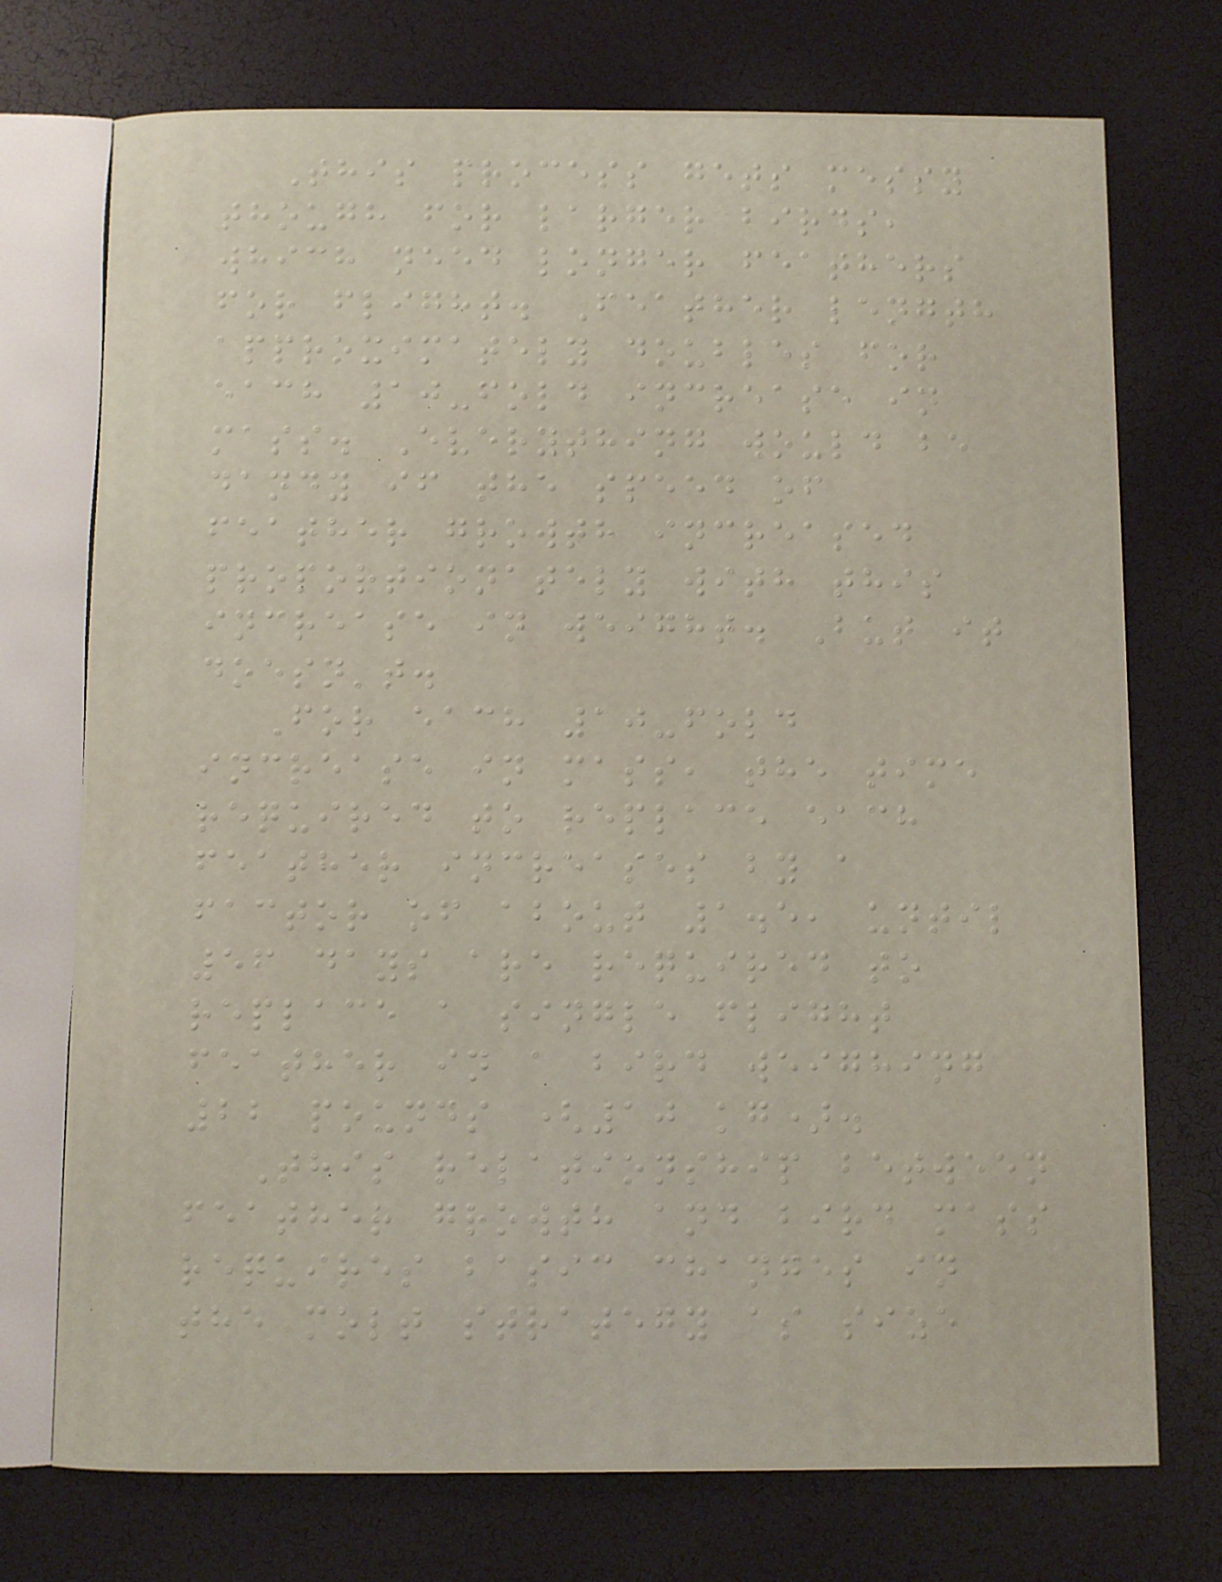This process gets messy
though for larger birds,
which need longer feathers
for flight. Feather length
approximately doubles for
each 10-fold increase in
mass. Everything would be
dandy if the speed of
feather growth increased
proportionately with this
increase in weight. But it
doesn't.
For each 10-fold
increase in mass, the time
required to replace each
feather increases by a
factor of about 1.5, until
56 days are required to
replace a single flight
feather in a bird weighing
22 pounds (10 kg).
This relationship between
feather growth and bird mass
requires basic changes in
the molt strategy as size
